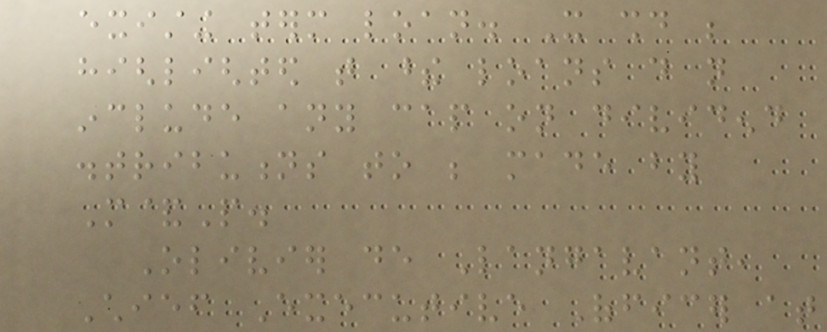existing term loan. It should be
highlighted that these loans do not
include any cap on dividend
distributions to be made by
M&P.
Olivier de Langavant,
Chief Executive Officer at
